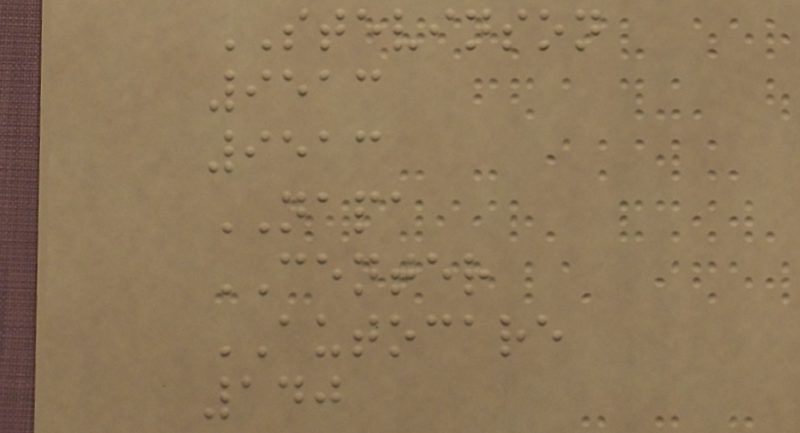STEVINSON
9513
9513
NAPA
CENTER
AUTOCARE
140
